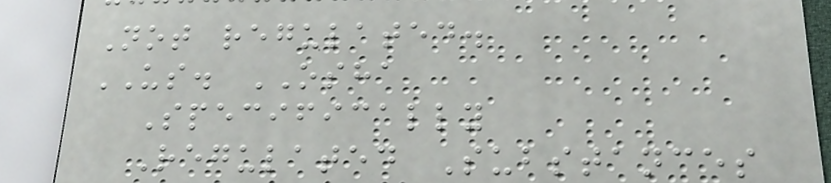Not regulated.
US. OSHA
Specifically
Regulated Substances
